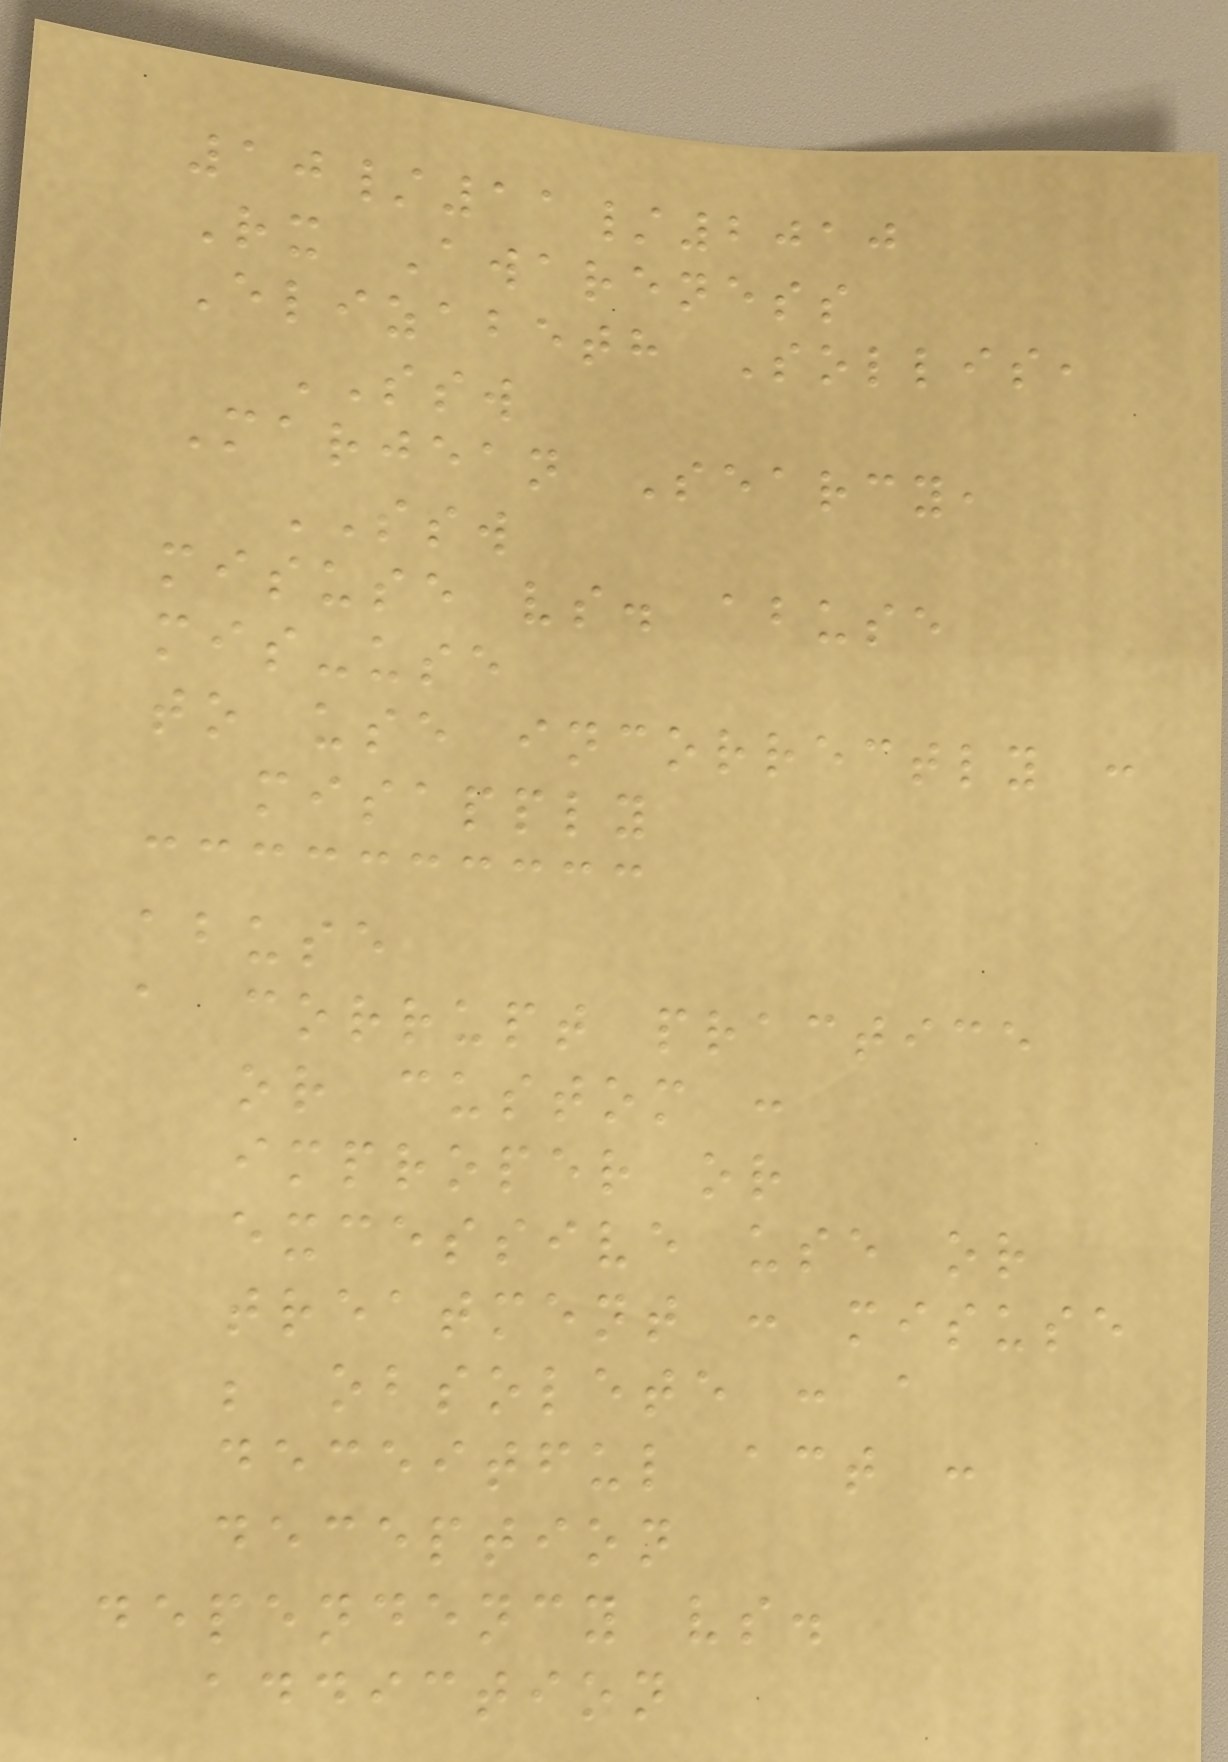10/11/2010
Rx Awareness
Elizabeth Sollis,
SSW
Marjean Searcy,
SSW
misuse vs. abuse
mis-use
to use incorrectly :
misapply
abuse
a corrupt practice
or custom :
improper or
excessive use or
treatment : misuse
; obsolete : a
deceitful act :
deception
dependency vs.
addiction
